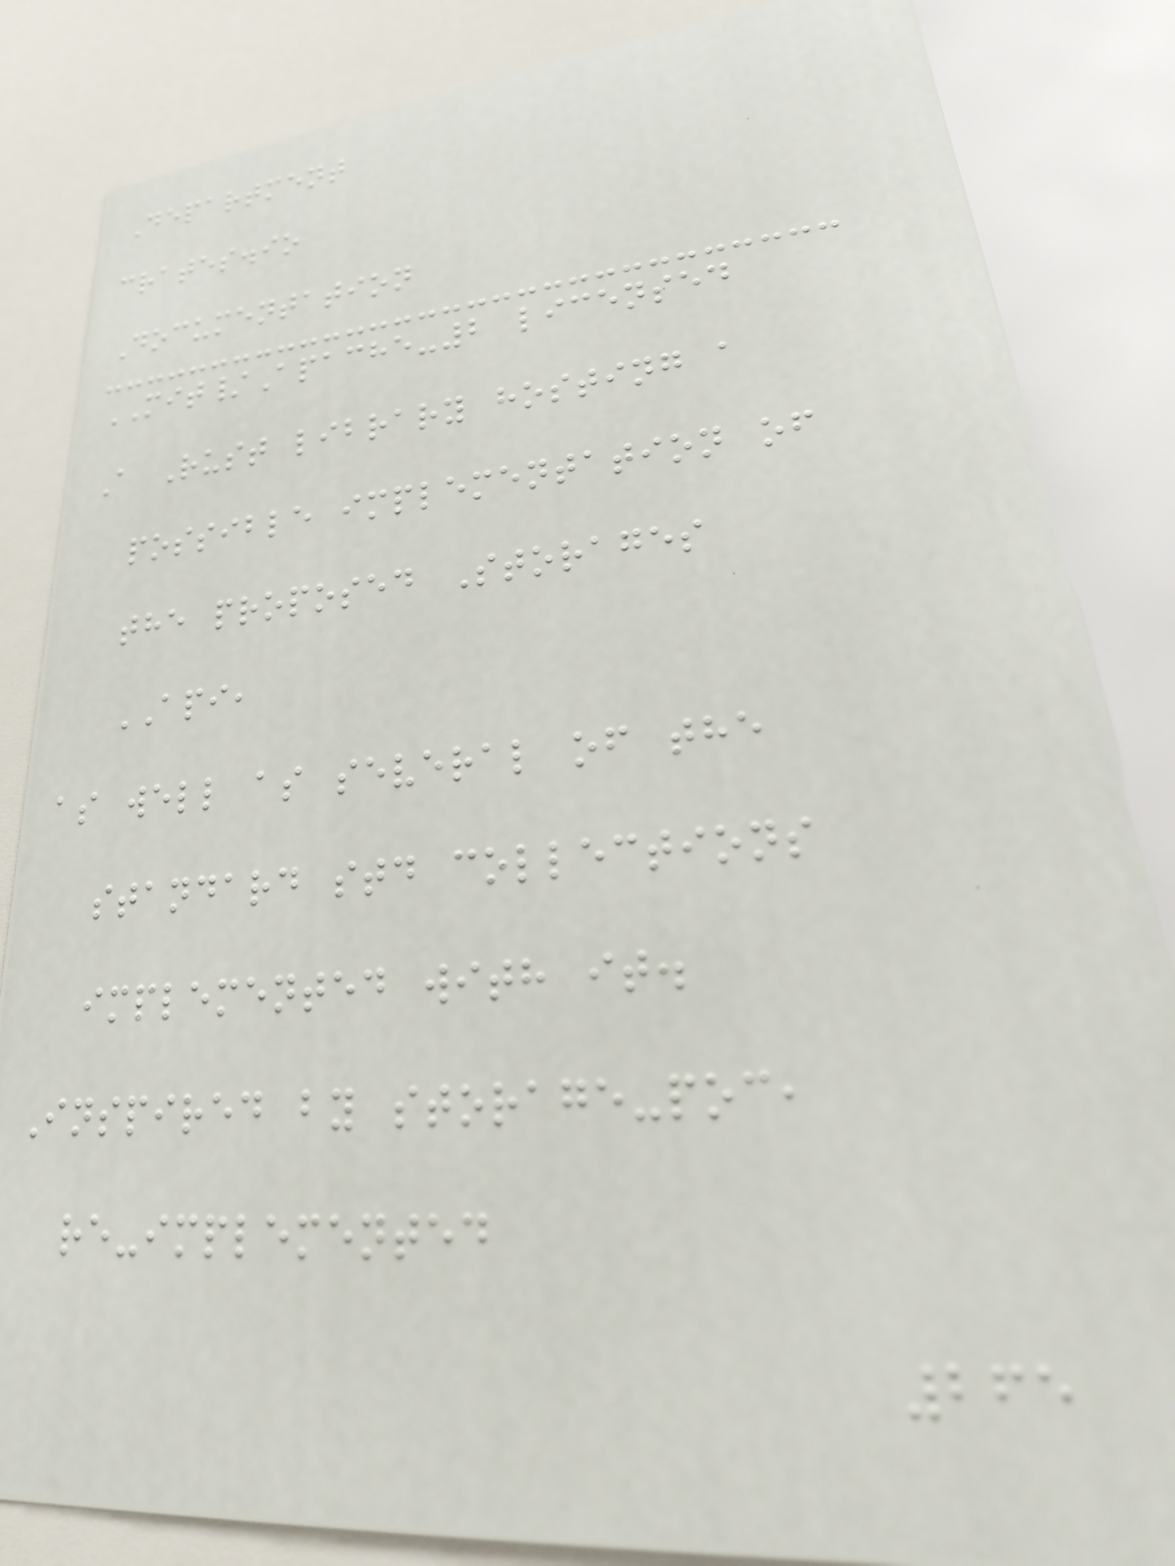Department
crates.io
Documentation
MIT/Apache-2 licensed
A Rust library hosting a
possible implementation of
the proposed Storages
API,
as well as several of the
standard std collections
implemented with it.
Inspired by storage-poc,
re-implemented
265
